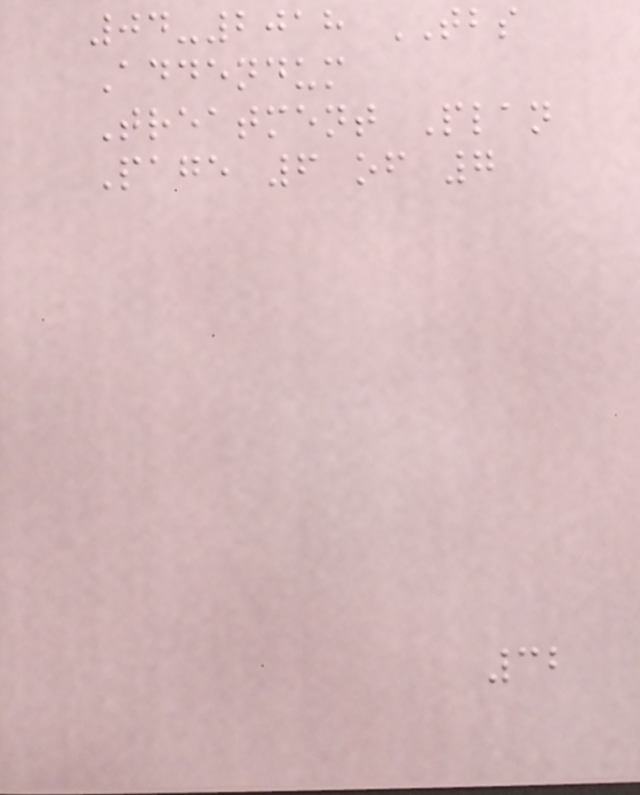04-2018 TBS
Addendum
Treatment Plan
Page 6 of 7
32
